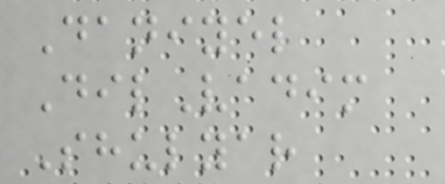Daniyel
DilVadim
Shulyar
